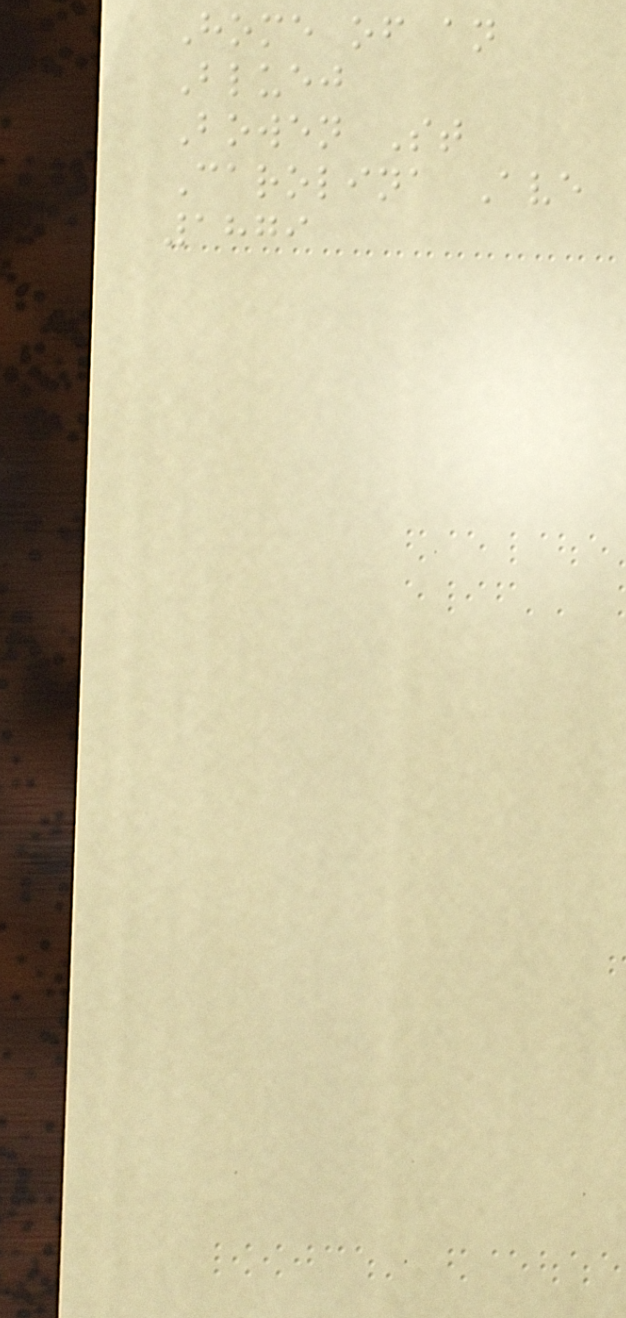Home of an
Bluej
Bowen St
Carolina Ave
1879
